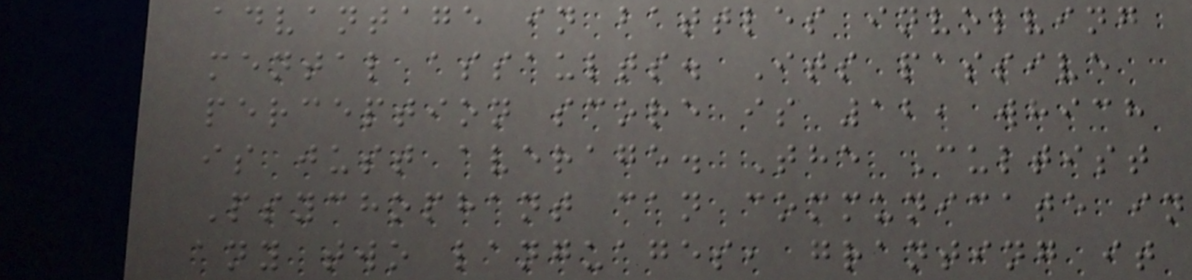advantage in battles involving
mental assaults. Its passive
perception score is 12, which
is just average. The Cultist
Psychophant can communicate in
any two languages, granting it
